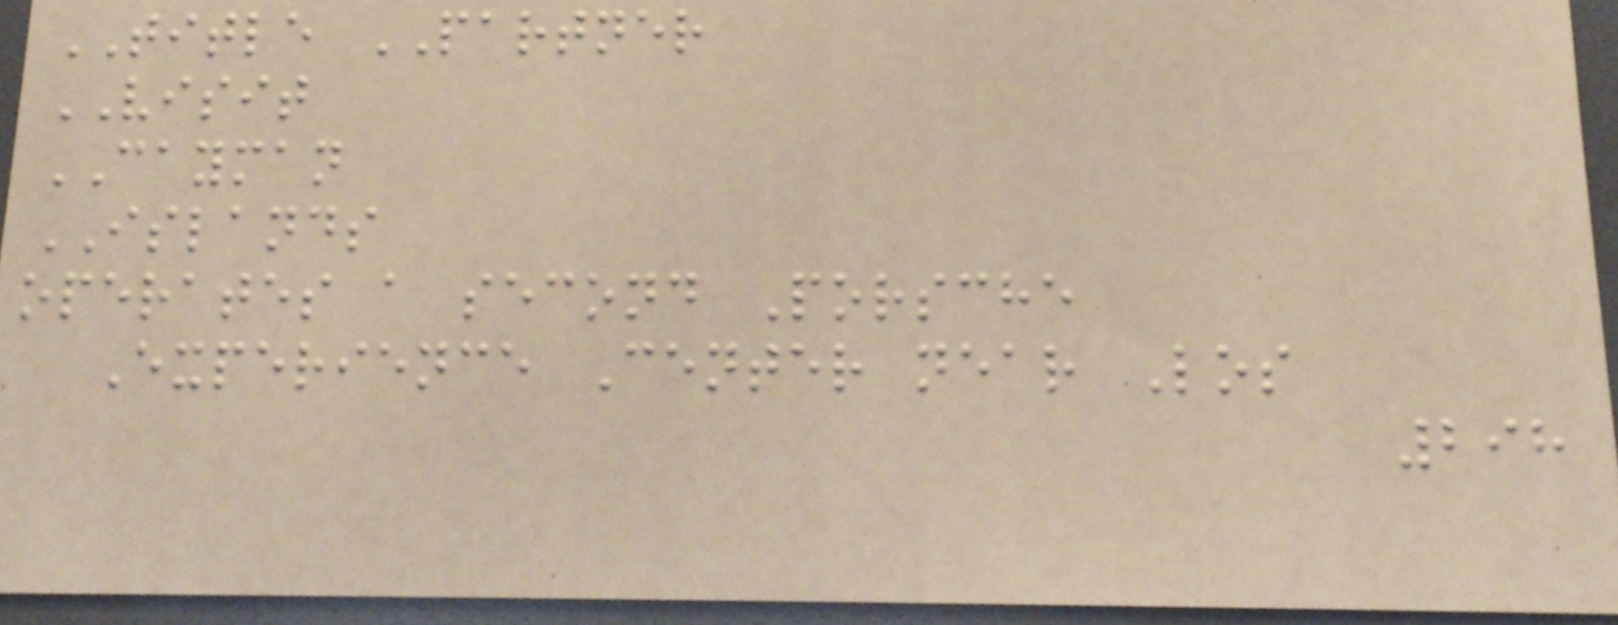TITLE PARTNER
VISIT
CAYMAN
ISLANDS
operates a second Porsche
Experience Center near Los
298
